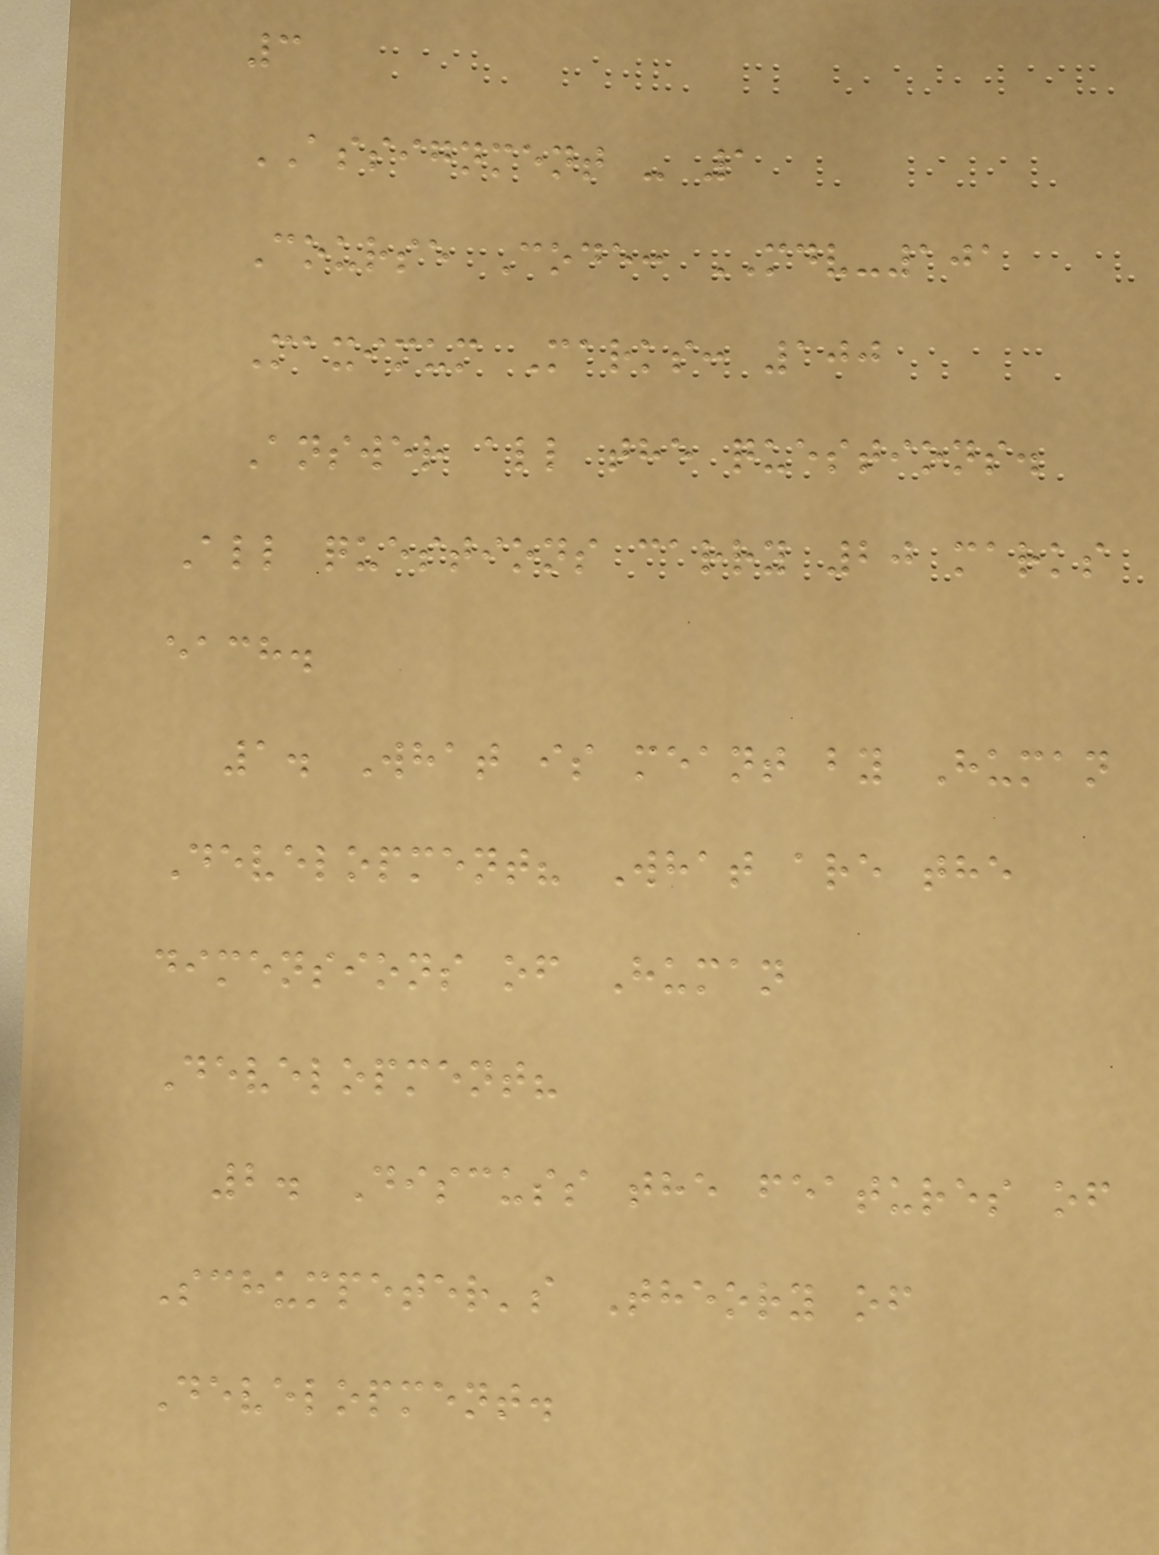3
ASSIGNMENT - 1
Course Code: MDV-101
Maximum Marks: 100
Answer all the questions.
All questions carry 20 marks
each.
1. What is meant by Human
Development? What are the
dimensions of Human
Development?
2. Discuss the features of
Schumpeter's Theory of
Development.
